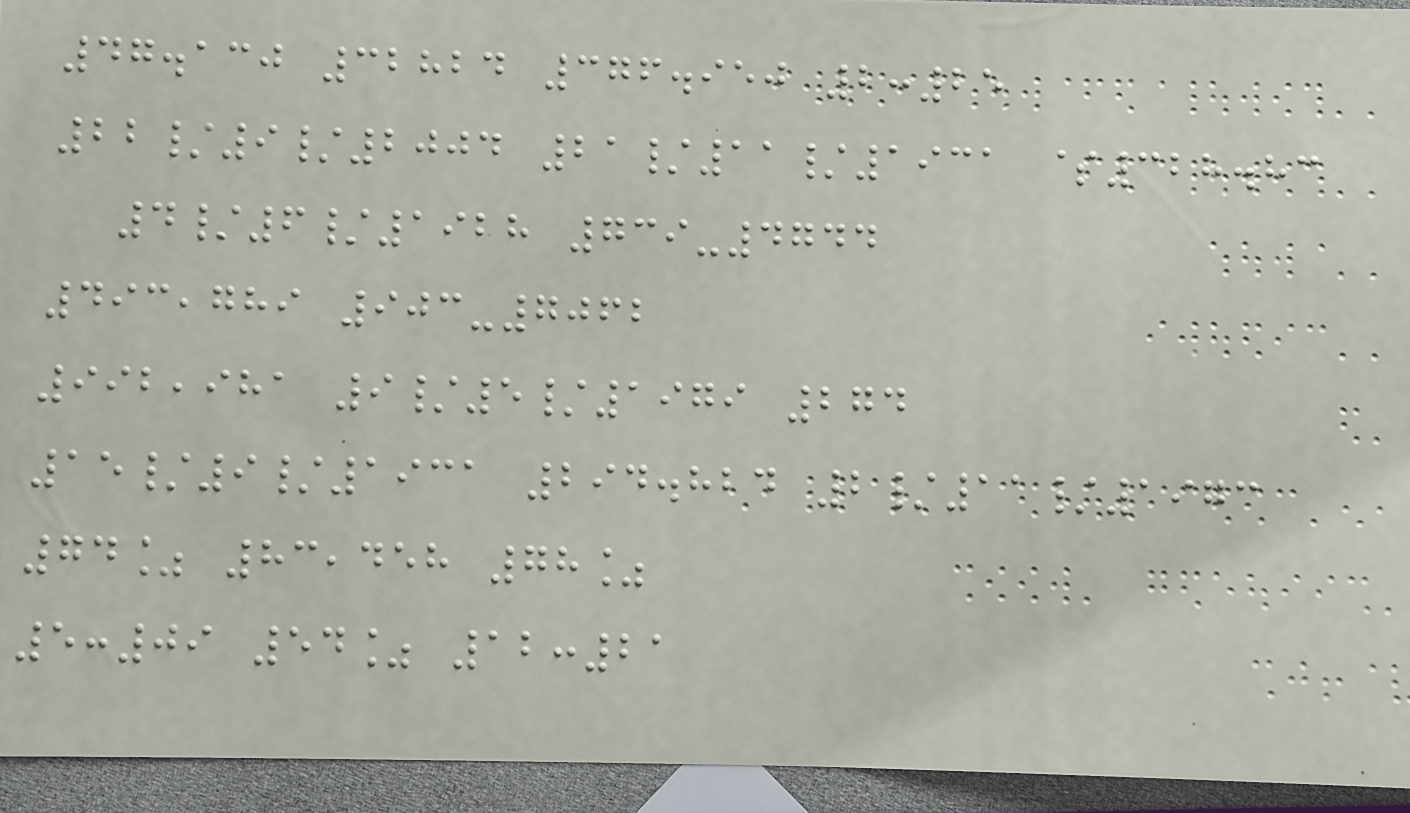47.130 32824 376.950 2:25
22/9/2004 21/11/1931 $328.83
4/6/1928 739-4744
493,789 903-7062
992,981 9/5/1979 274
15/9/1931 294.824 2/11/1973
74% 83,458 78%
5:09 54% 12:21
